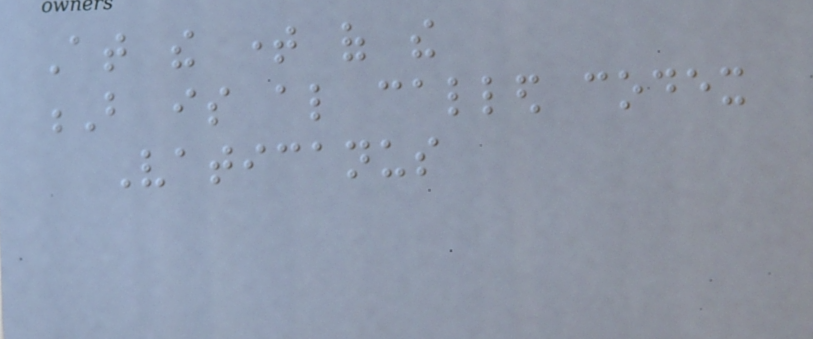At the time of the
B is also called codex
Vaticanus
